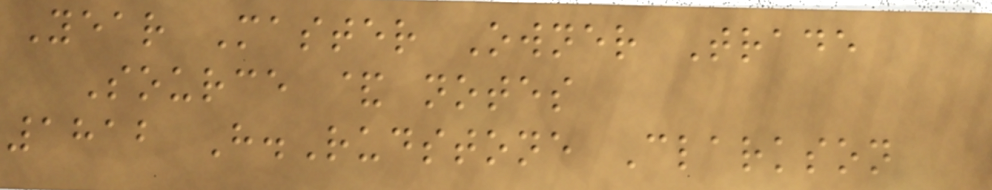Year Master Owner Trade
Source & notes
1812 H.Rudstone Clarkson
